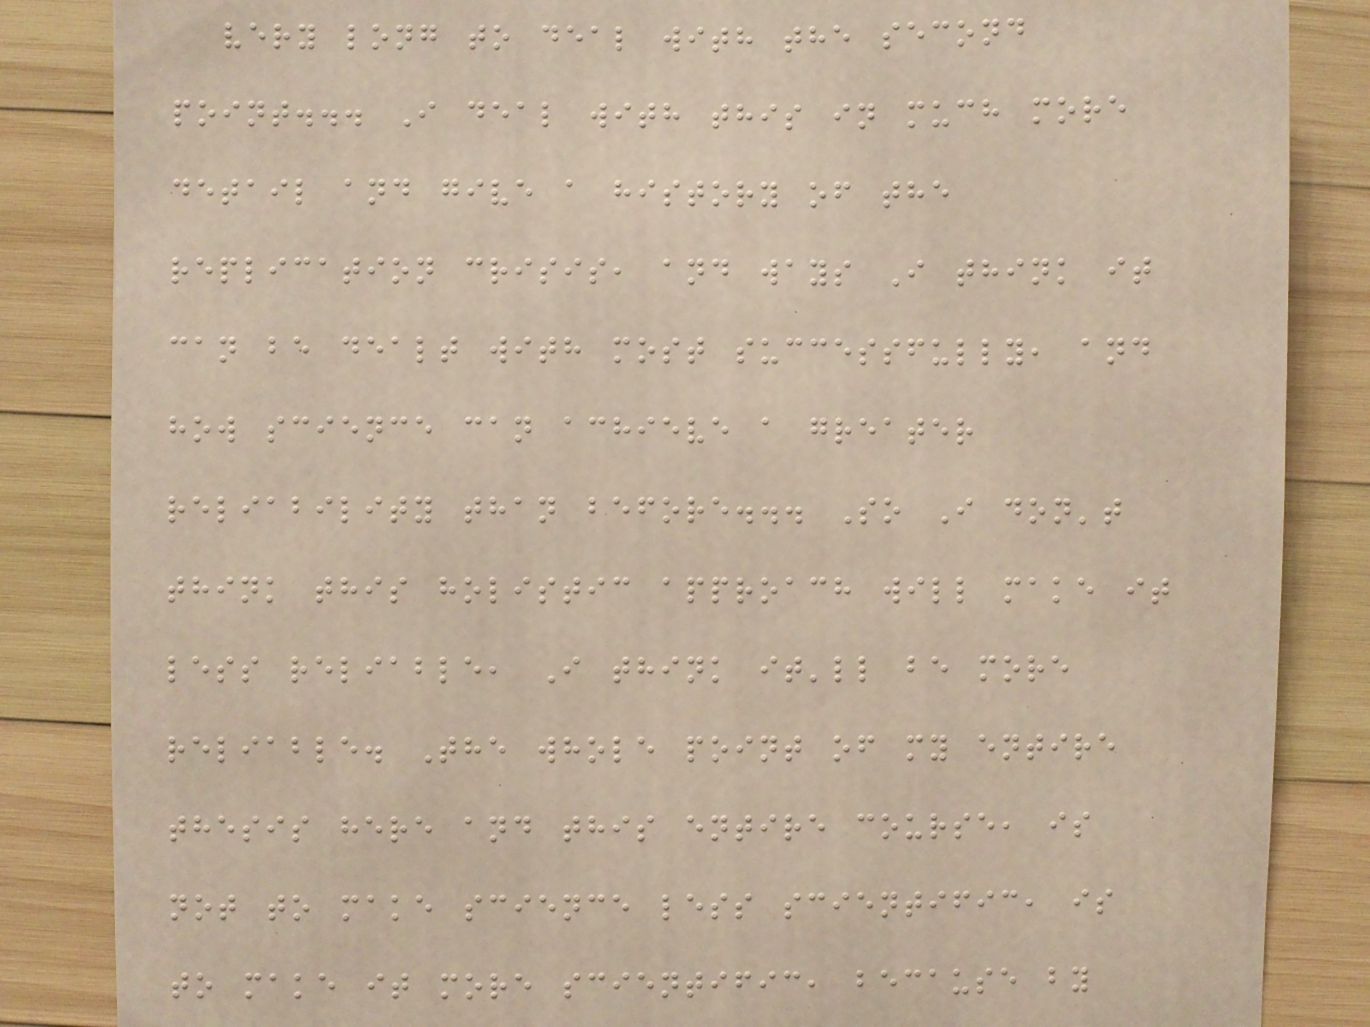very long to deal with the second
point... I deal with this in much more
detail and give a history of the
replication crisis, and ways I think it
can be dealt with most successfully, and
how science can achieve a greater
reliability than before... So I don't
think this holistic approach will make it
less reliable, I think it'll be more
reliable. The whole point of my entire
thesis here and this entire course, is
not to make science less scientific, is
to make it more scientific, because by
